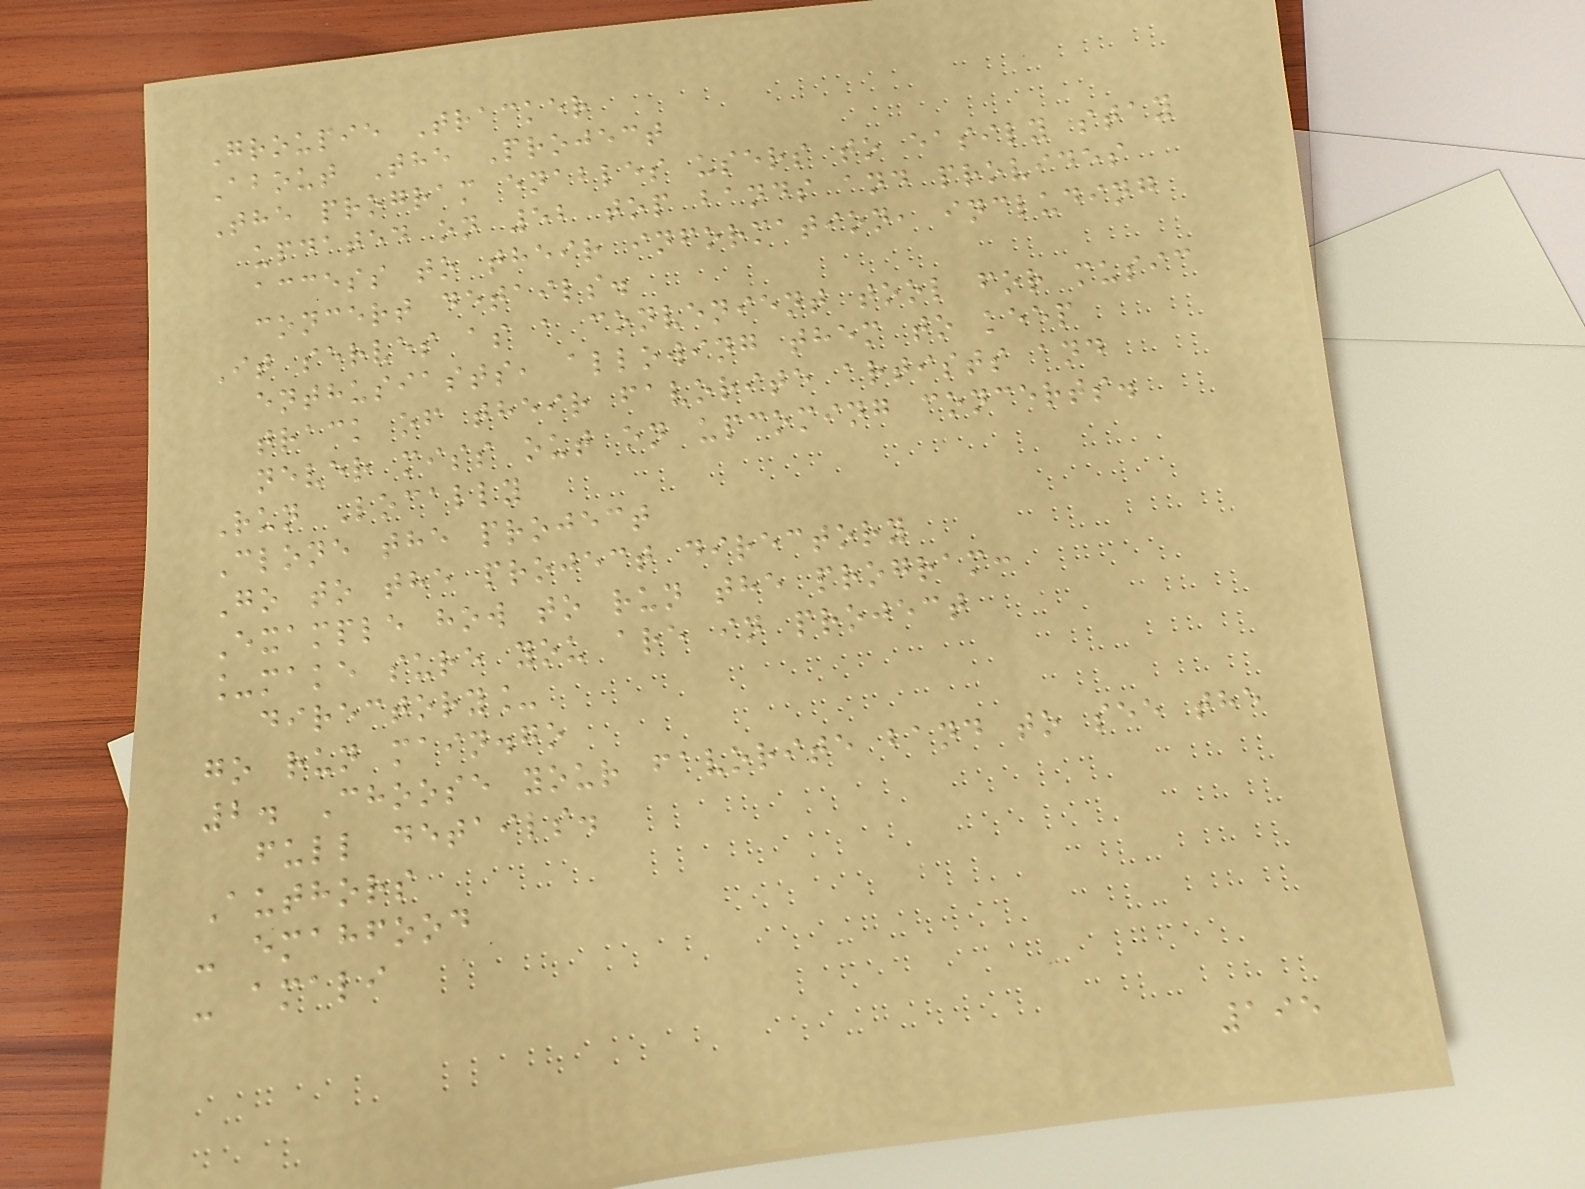Groupie Tracker
About The Project
The program enables users to easily stay
updated on 52 top bands and provides
access to their information, including
concert details.
It serves as a convenient tool for music
enthusiasts, allowing them to keep
track of their favorite artists and
never miss out on upcoming concerts.
Run Locally
Clone the project
Go to the project directory
Example how to run the program:
_make sure you are in project
directory_
go run main.go
2. Choose your favorite band to see the
full details.
Authors
- emahfood
- amali
195
